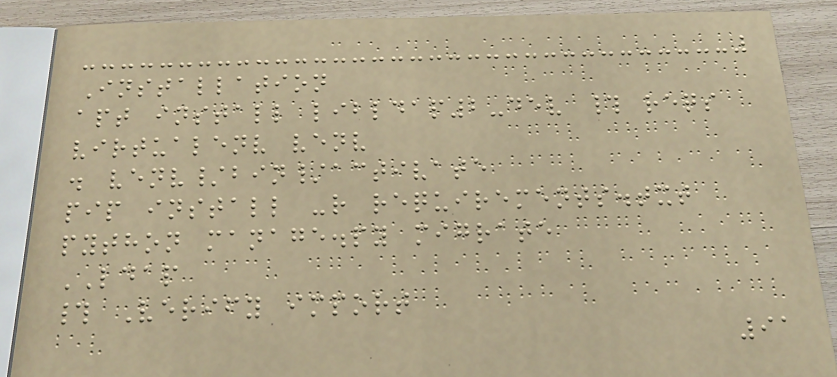Installation
apt install libldap2-dev # reqs
virtualenv venv
. venv/bin/activate
pip install -r requirements.txt
python manage.py migrate
LDAP
# Verify import
91
